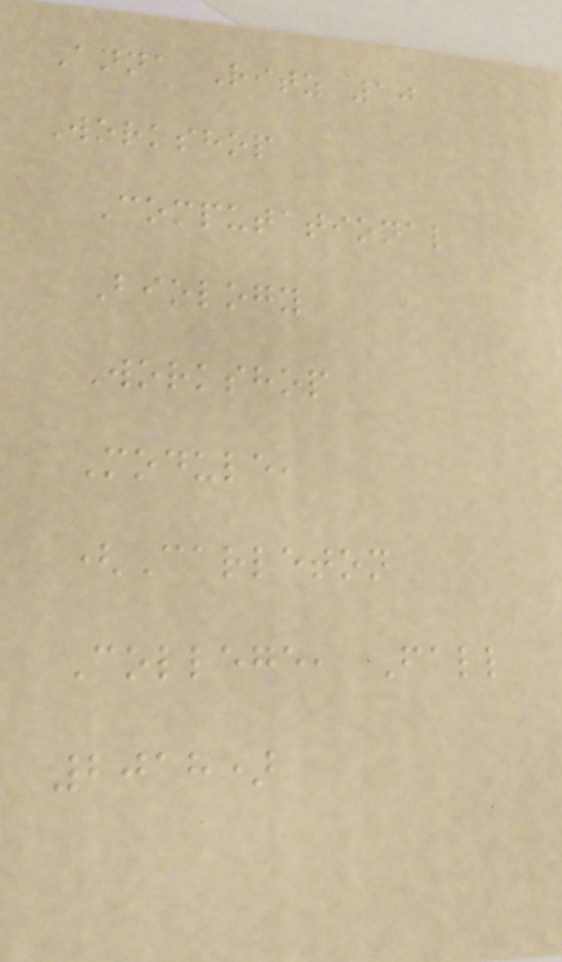Anna Ritz 10
Workshop
Computational
Biology
Workshop
Module,
(Carleton
College, Fall
2018)
